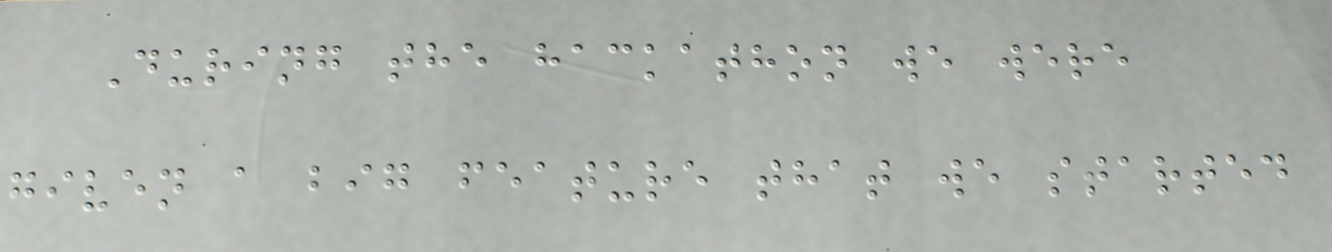During the hackathon we were
given a big feature that we started
